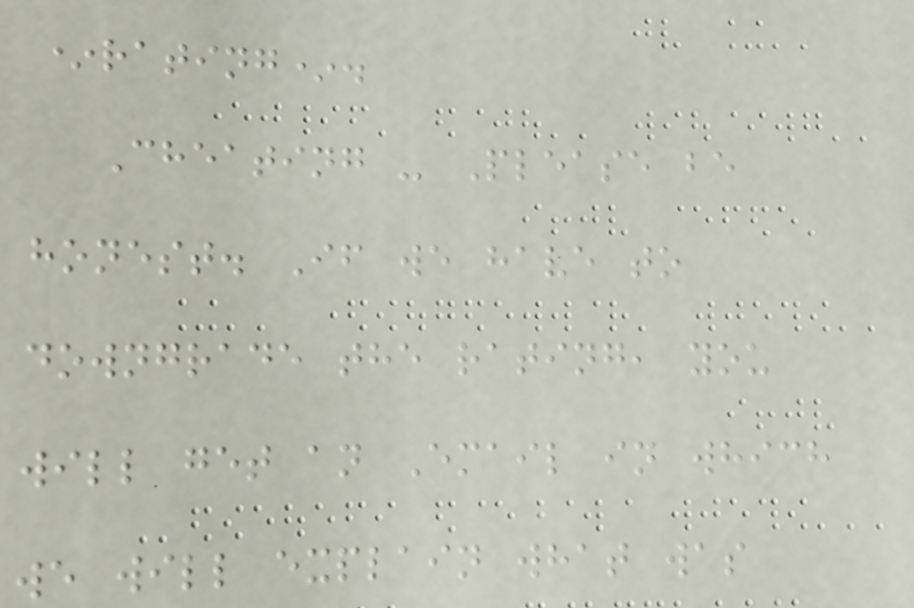*rating*.
Cheating - Please be
honest. If we have to
downgrade the rating, you
will get an Email in which
we will explain what was
